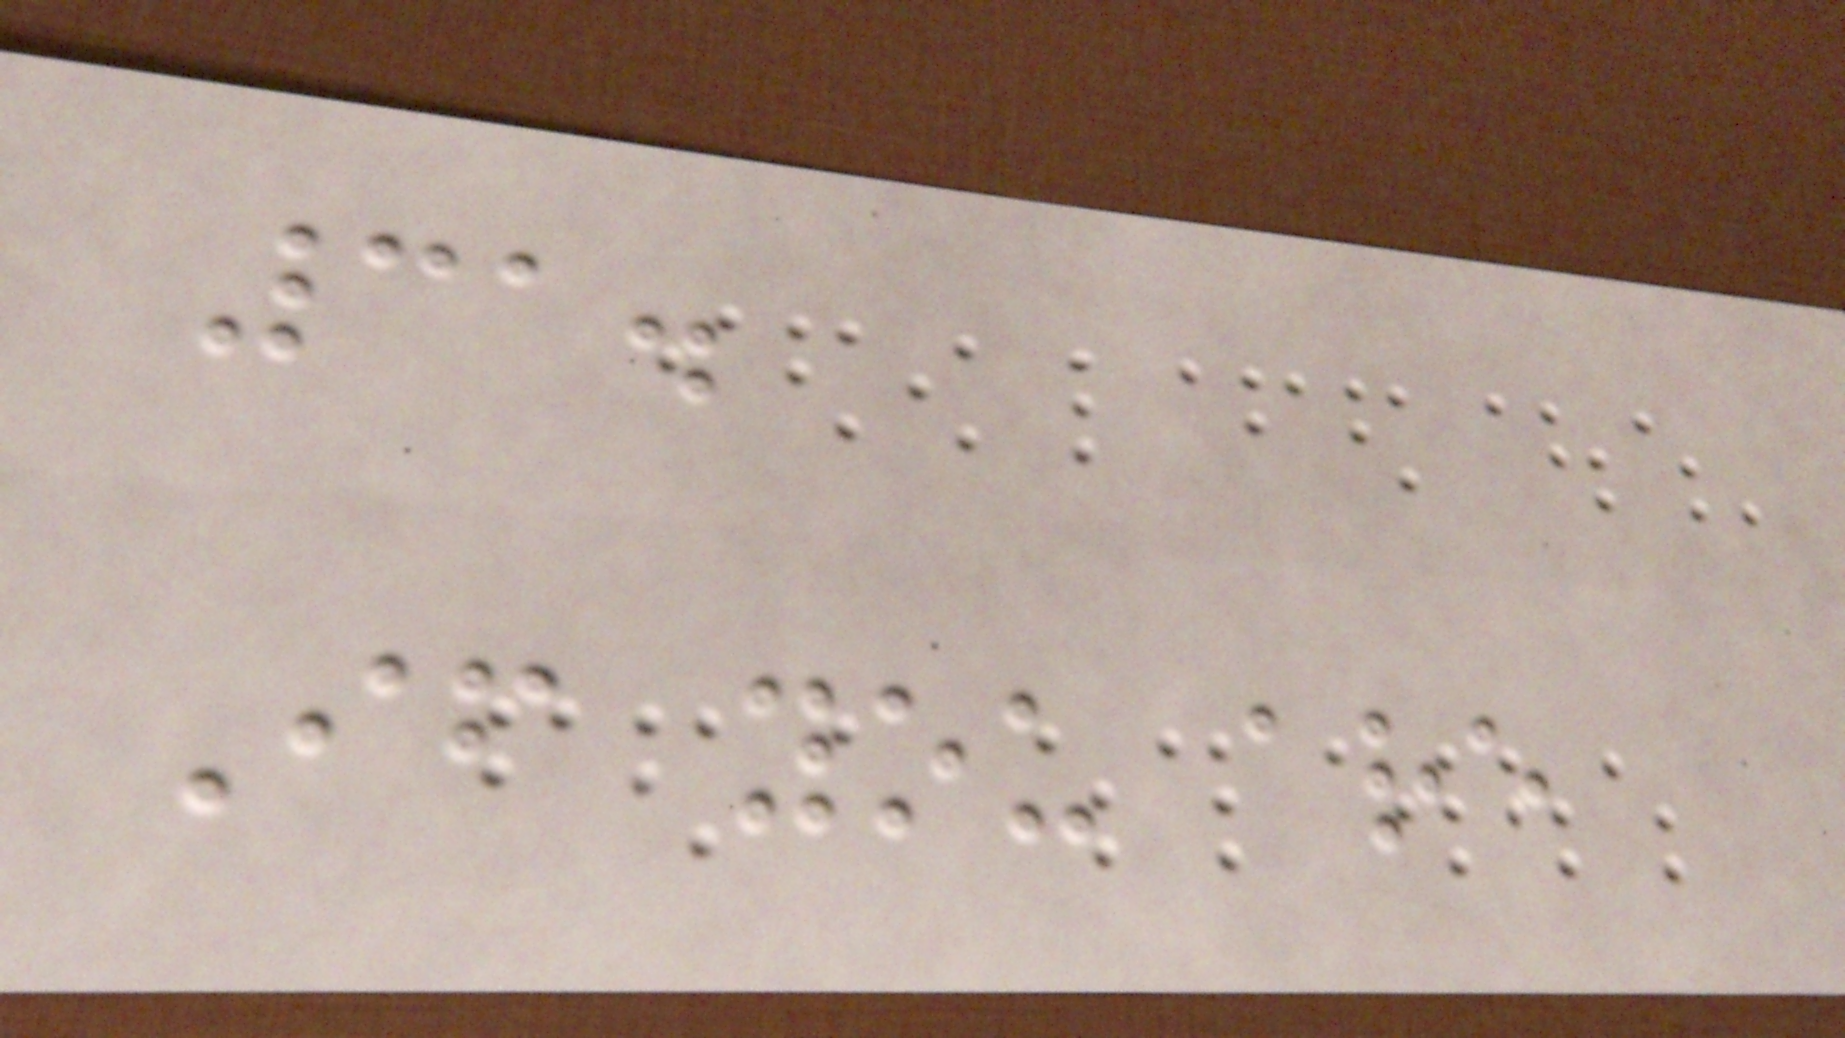31.
If you are
